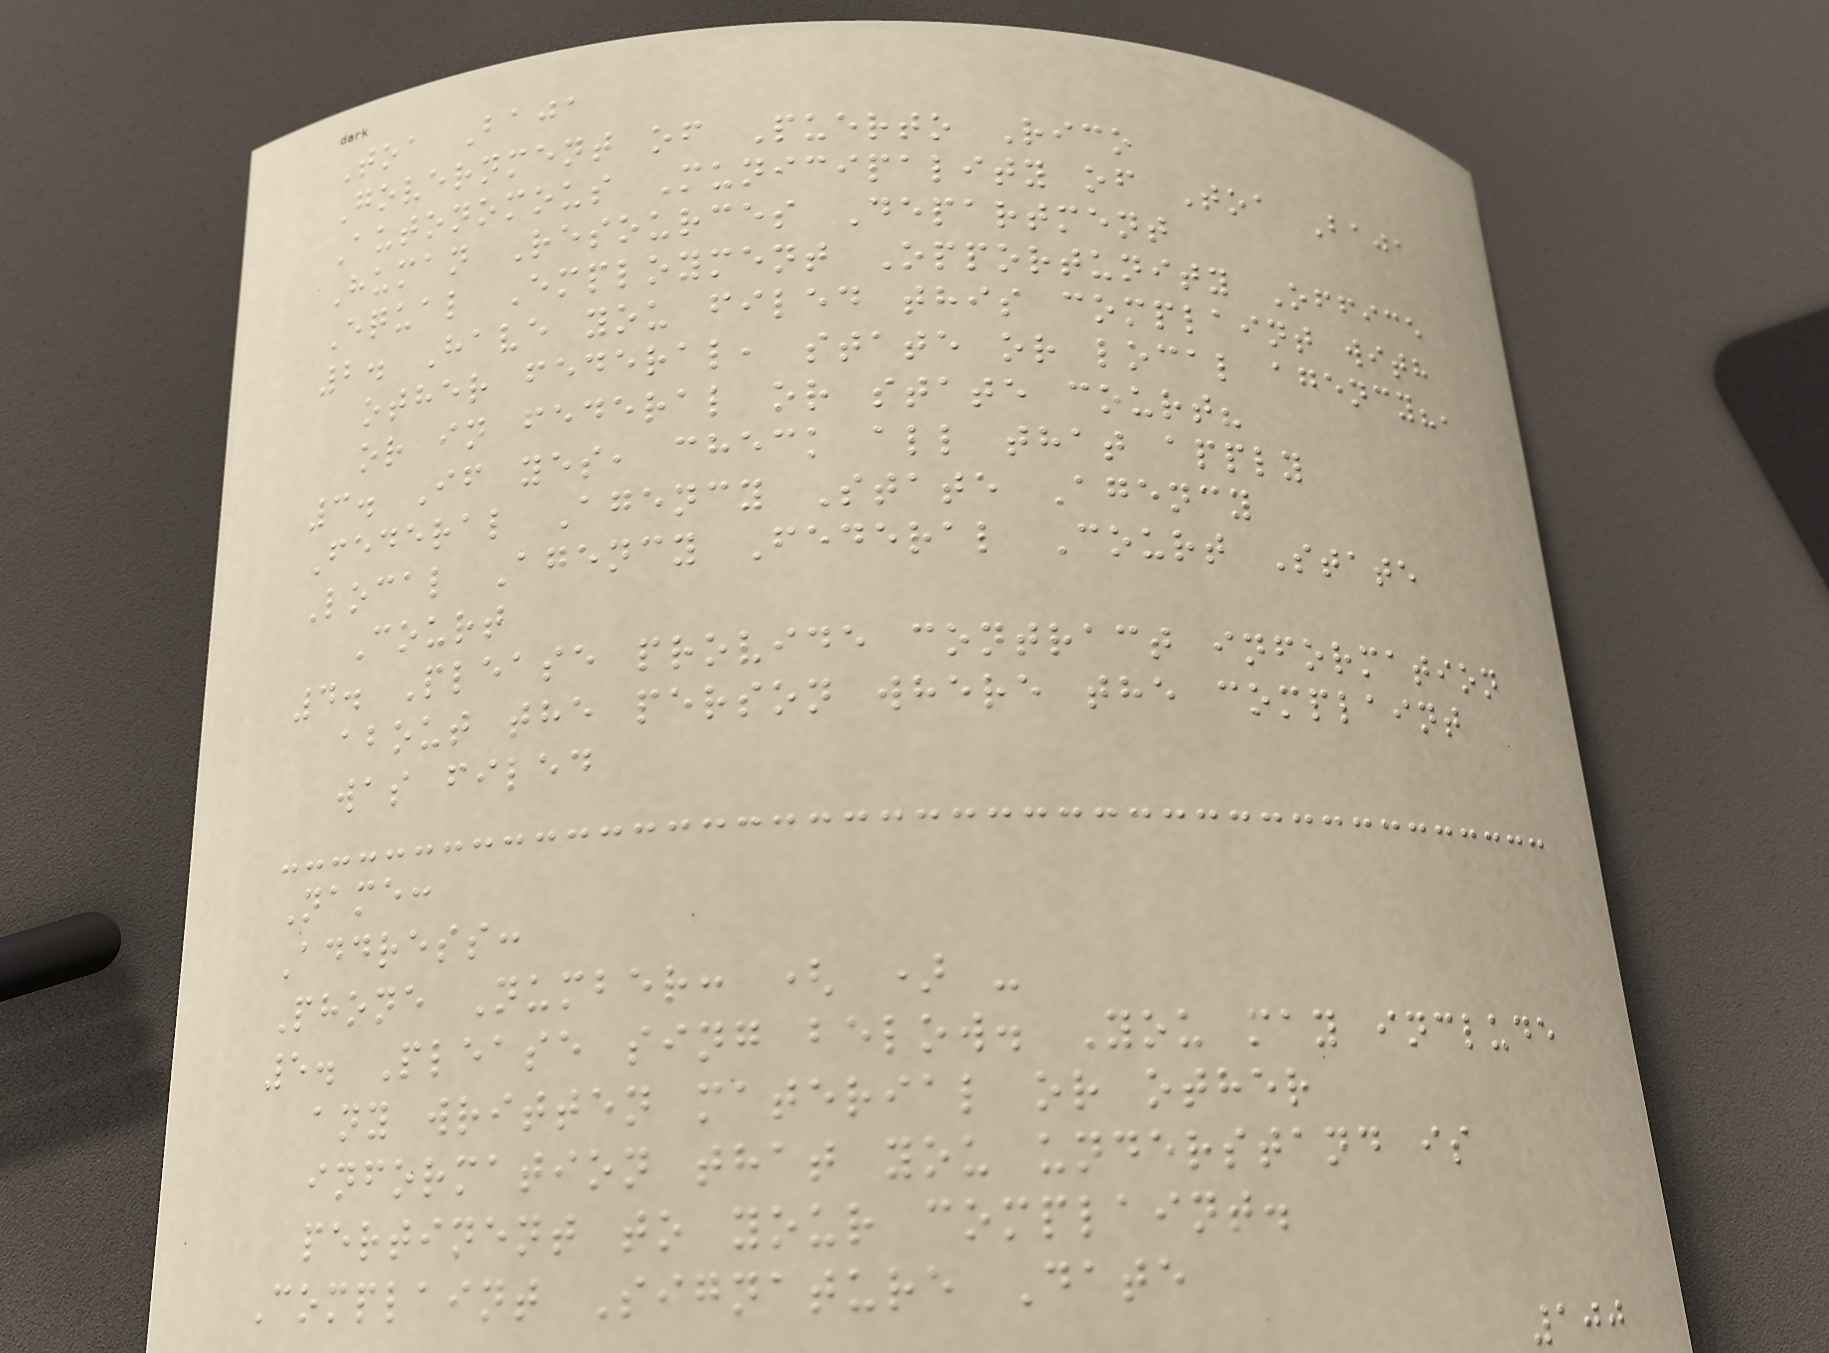Toa Baja
Government of Puerto Rico
Autonomous Municipality of Toa Baja
Human Resources Department
Equal Employment Opportunity Office
2. Have you filed this complaint with
other federal, state or local agency?,
or in federal or state court?
3. If yes, check all that apply
Federal Agency State Agency
Local Agency Federal Court State
Court
4. Please provide contract information
about the person where the complaint
was filed
Name:
Address:
Phone Number: ( ) -
5. Please sing below. You may include
any written material or other
information that you understand is
pertinent to your complaint.
Complaint Signature Date
100
